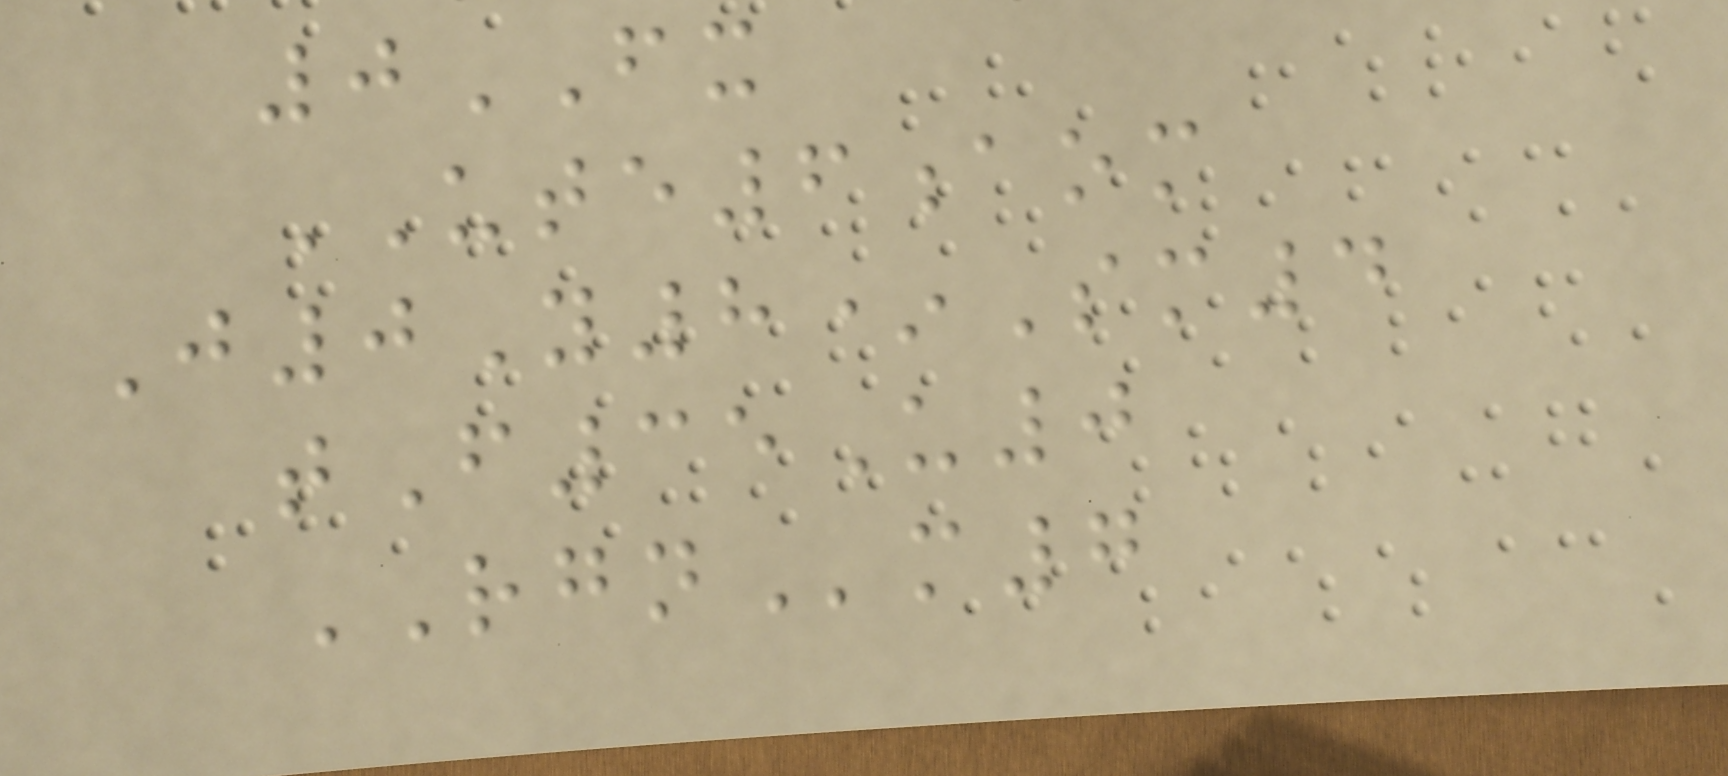0FX
UTE6aom
J0Y8*Sm4
tF35U0
RGNm7
